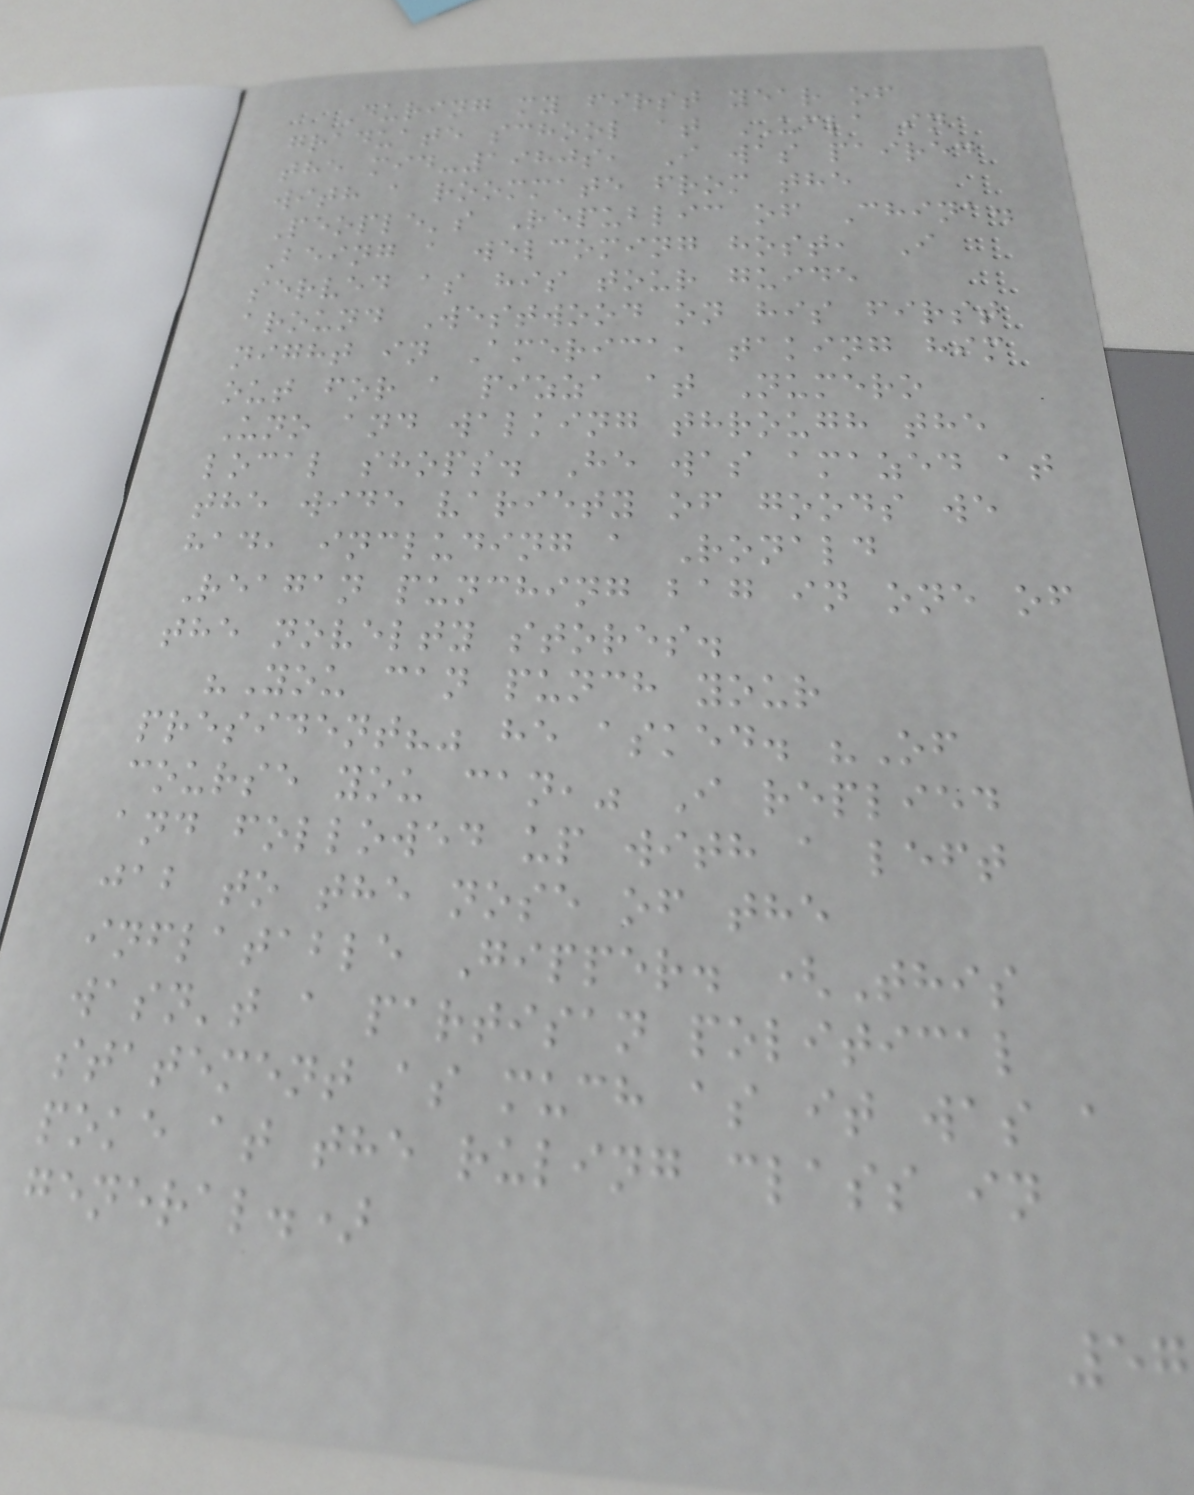During my first year of
graduate school at UCLA in
the mid-1980s, I was paired
with a roommate from the
People's Republic of China.
Being a welcoming host, I
served as his tour guide
around Westwood on his first
night in America, taking him
out for a pizza at Numero
Uno and walking through the
local shops. He was amazed at
the wide variety of goods we
had, including a Ronald
Reagan punching bag in one of
the novelty stores.
"You can punch your
president?" he asked. "Of
course you can," I replied
and followed up with a left
jab to the nose of the
inflatable Gipper. (This
wasn't a partisan political
statement as much as it was a
poke at the ruling class in
general.)
57
